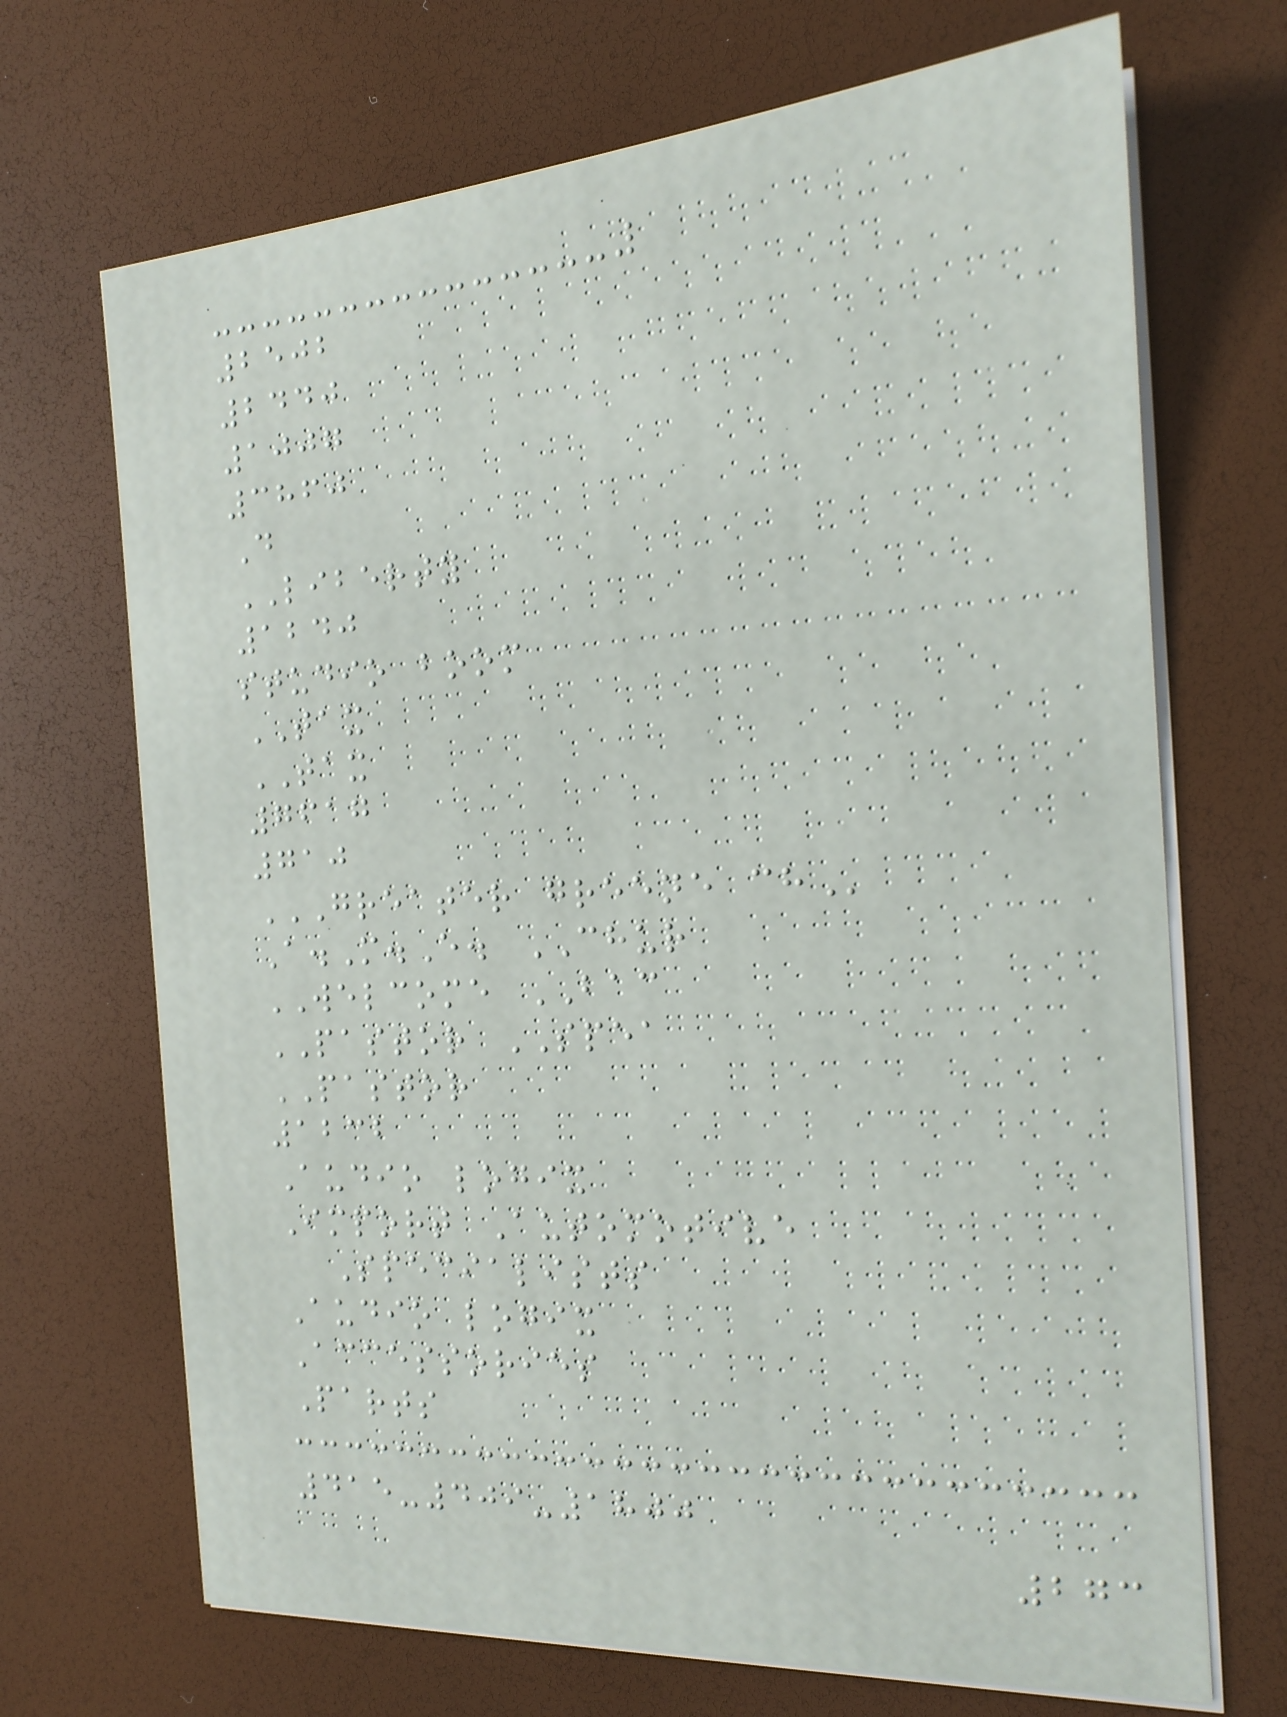2502
2440
1007
3860
D
LIBERTY
1240
studio boom
TAX
TAX
7617
710
GREATER GREENE CH
A.M.E. CHUR
WELCOME BAC
PASTOR SPEA
PASTOR
1232
Audio logix
Import Automotive
Specialists
Audio logix
Accessories
Parts
415-409-1800
273
